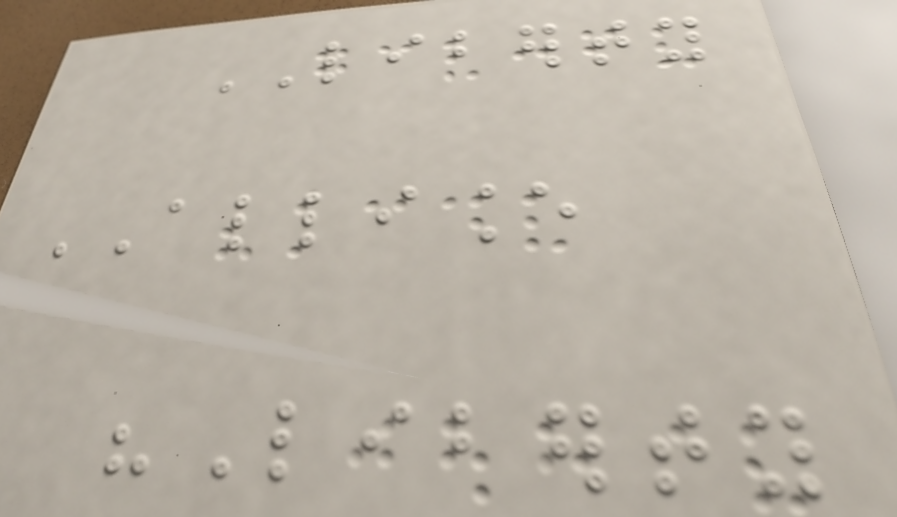LIBERTY
ALLIANCE
"Liberty
